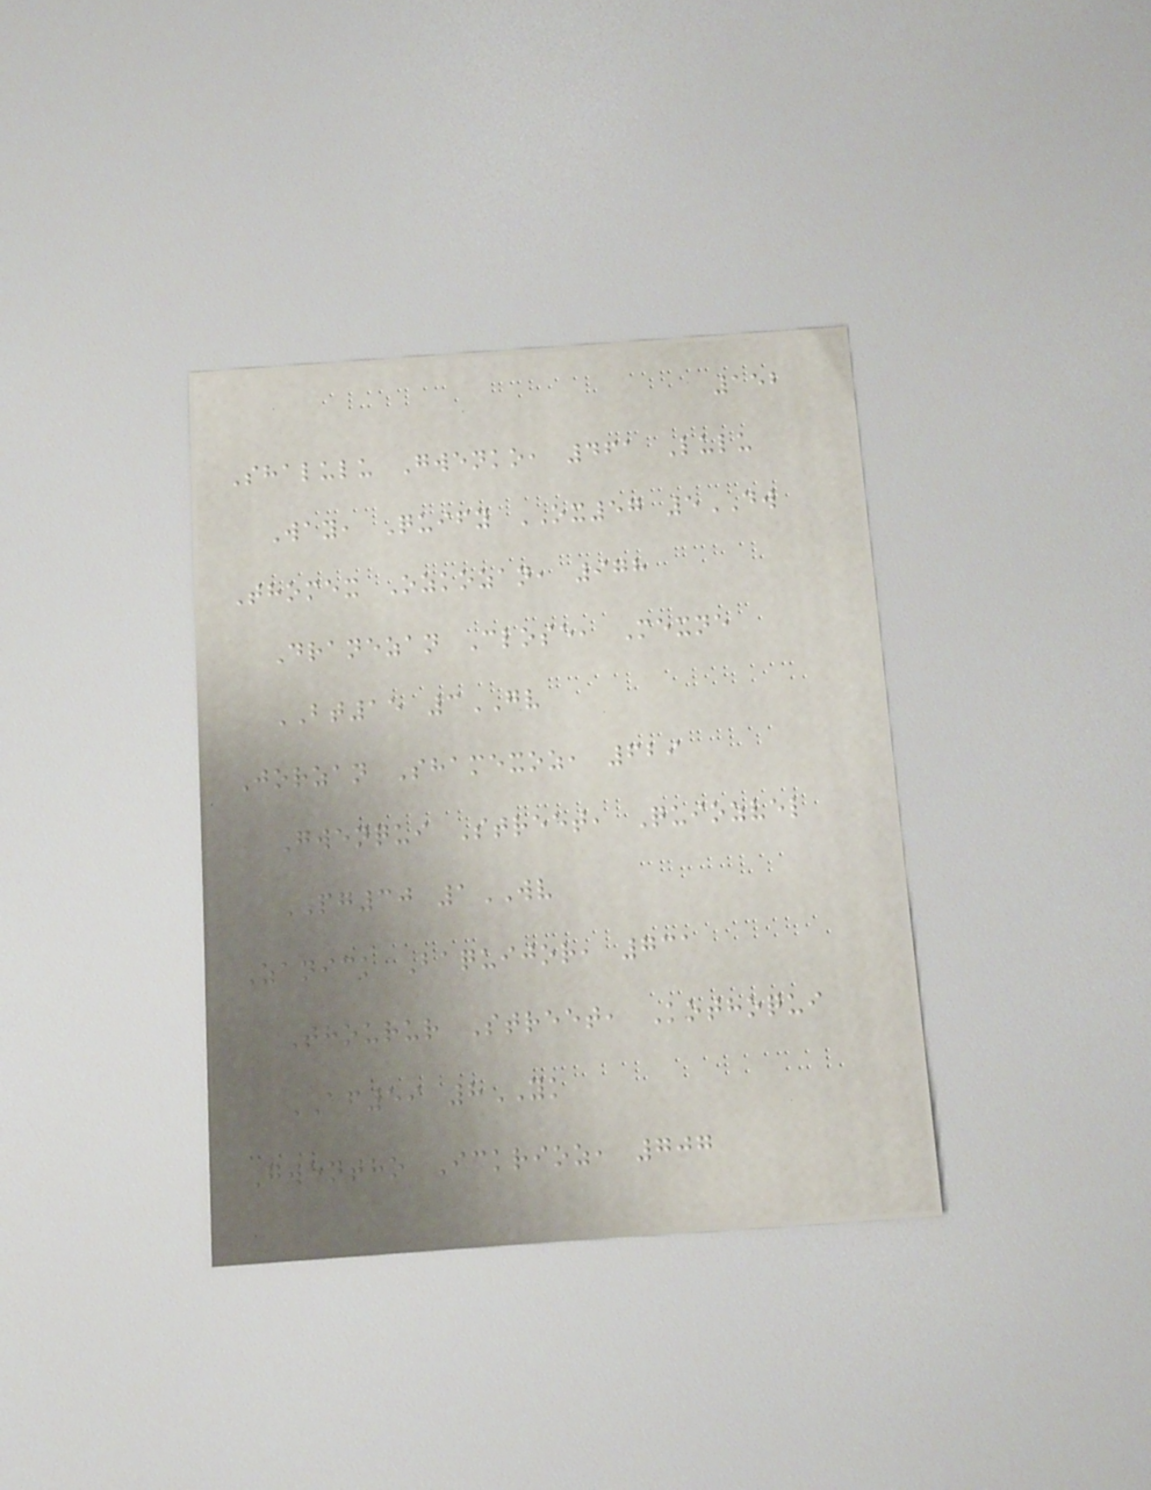152
Shalulu Gwenko, 461 Lulu
Way, Quify OX57 5DW
Thomex Ozkozan, 978
Dranezan Close, Mexne
BT15 3GV
Jorzan Shamexoz, 629
Gwenqui Street, Quiozvel
PG30 1WV
Zanick Baquijor, 731
Thourur Street, Kothoqui
AF59 8YK
Gwentho Ickrioz, 707
